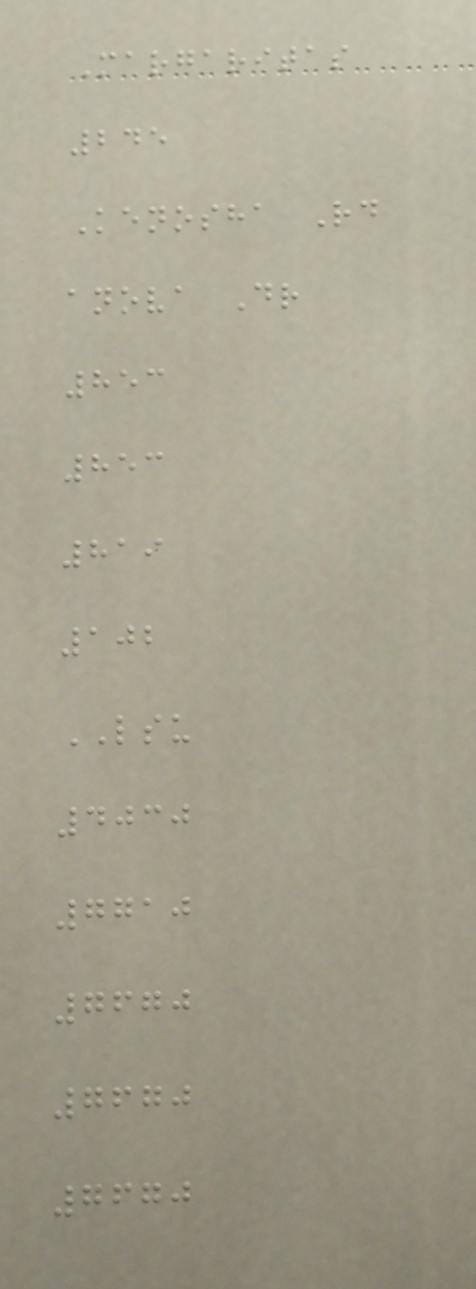Margaritas
245
Kenosha Rd
anova Dr
853
853
819
102
LSU
4030
7710
7670
7670
7670
